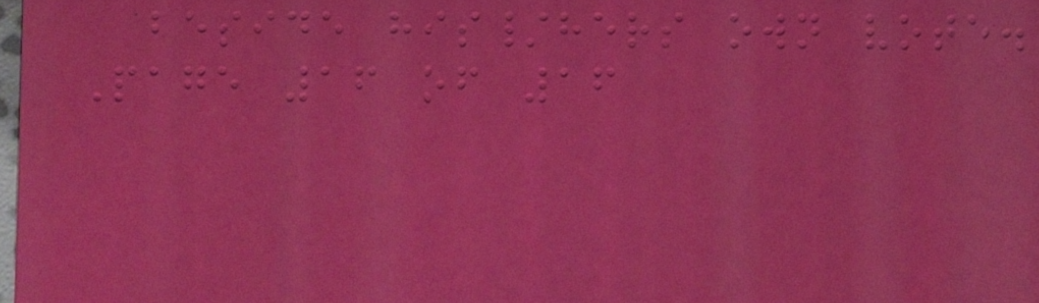beside his/hers own vote.
Page 16 of 16
